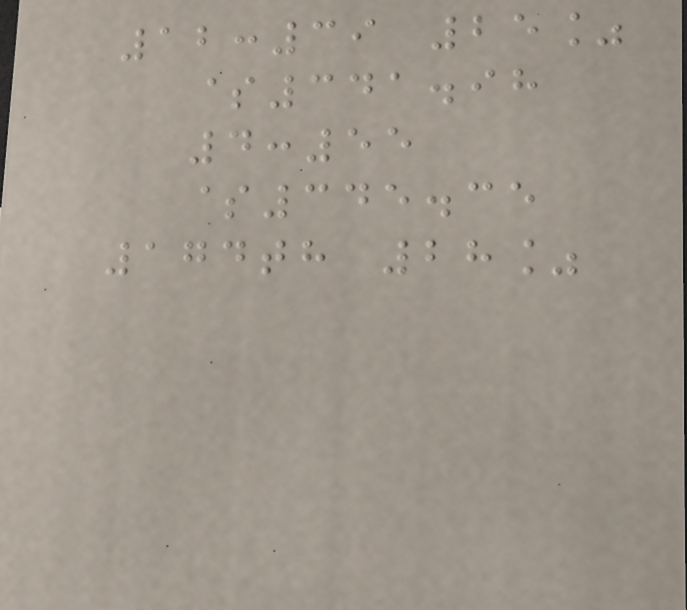12:39 25%
$341.98
4:55
$345.35
174th 28%
